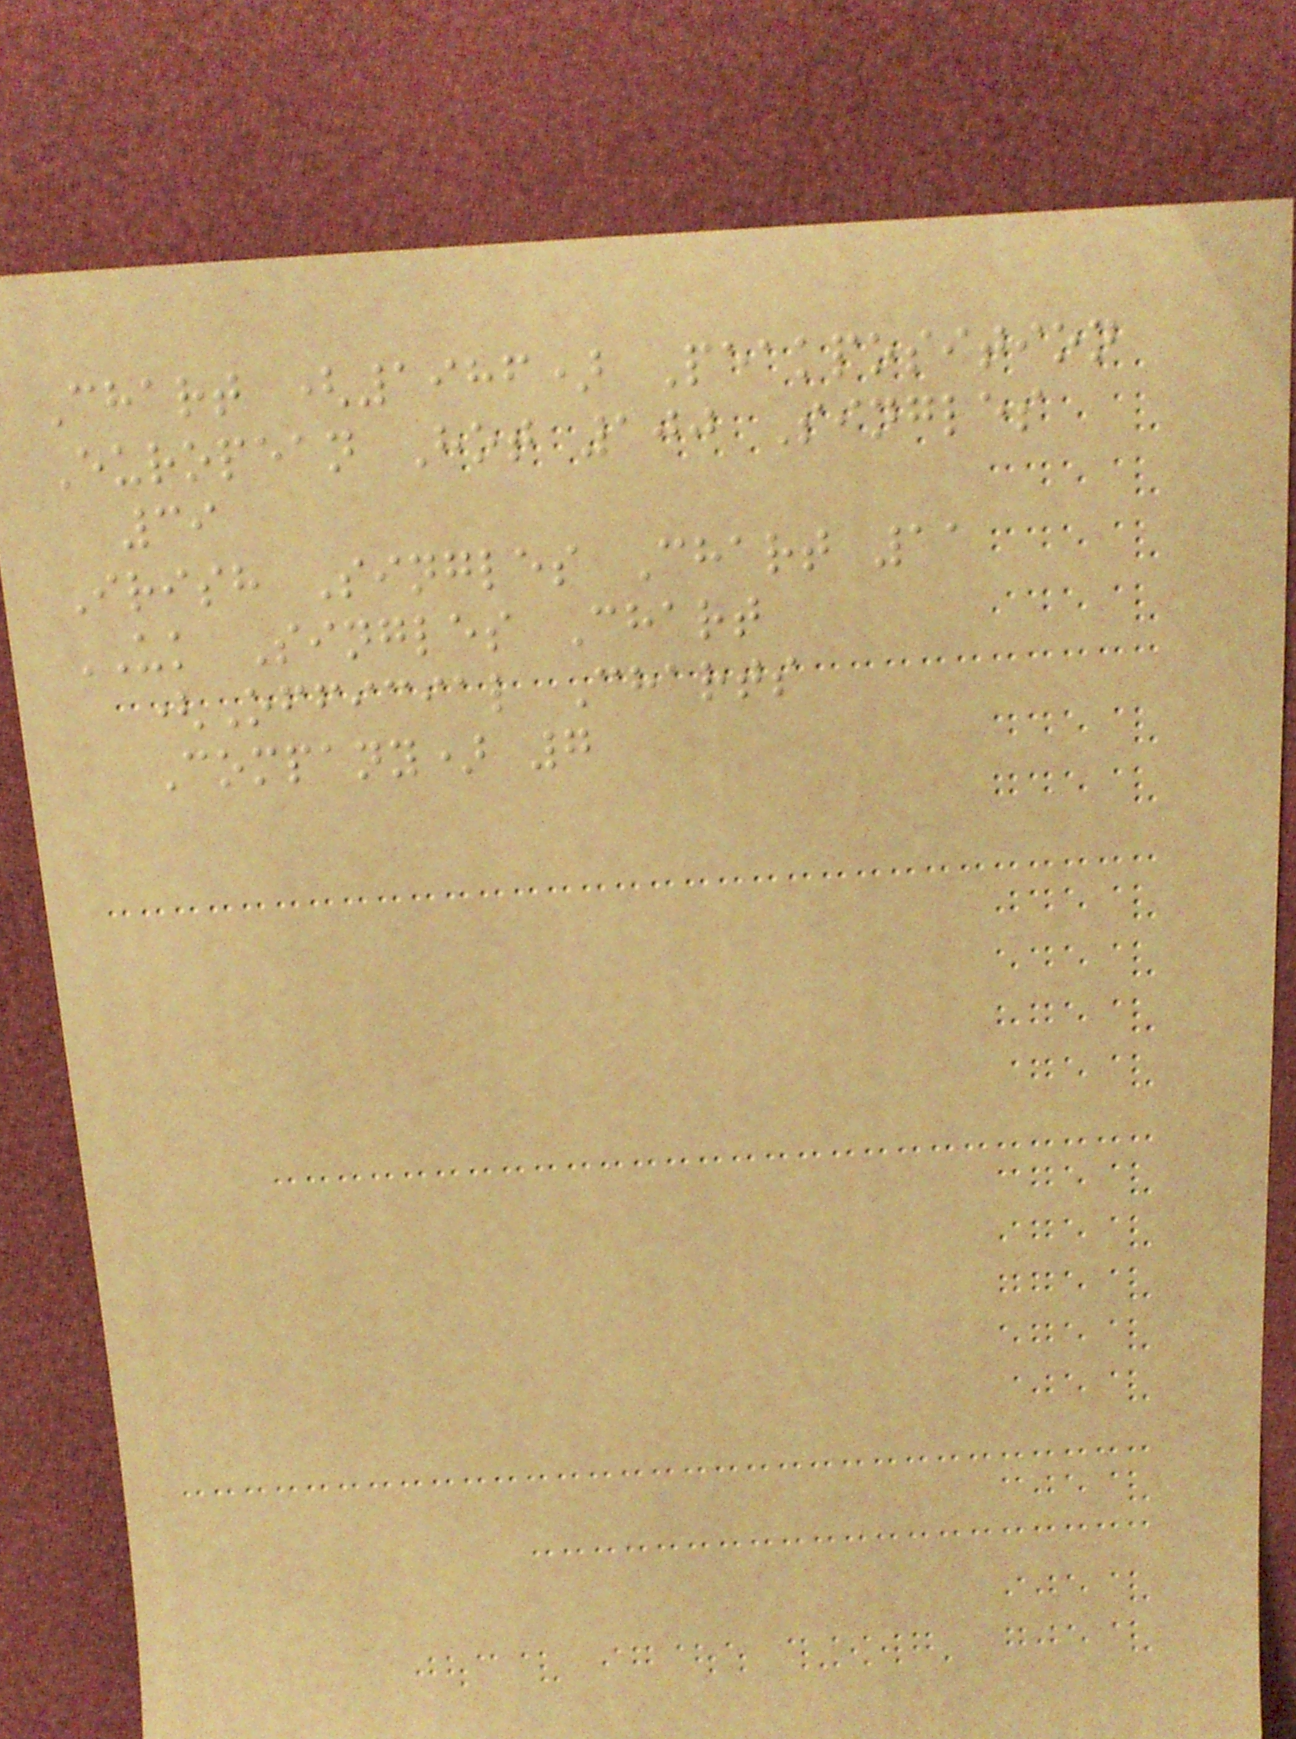Chart (1986) Peakposition
European Hot 100 Singles
39
Irish Singles Chart 11
UK Singles Chart
(Official Charts
Company) 7
